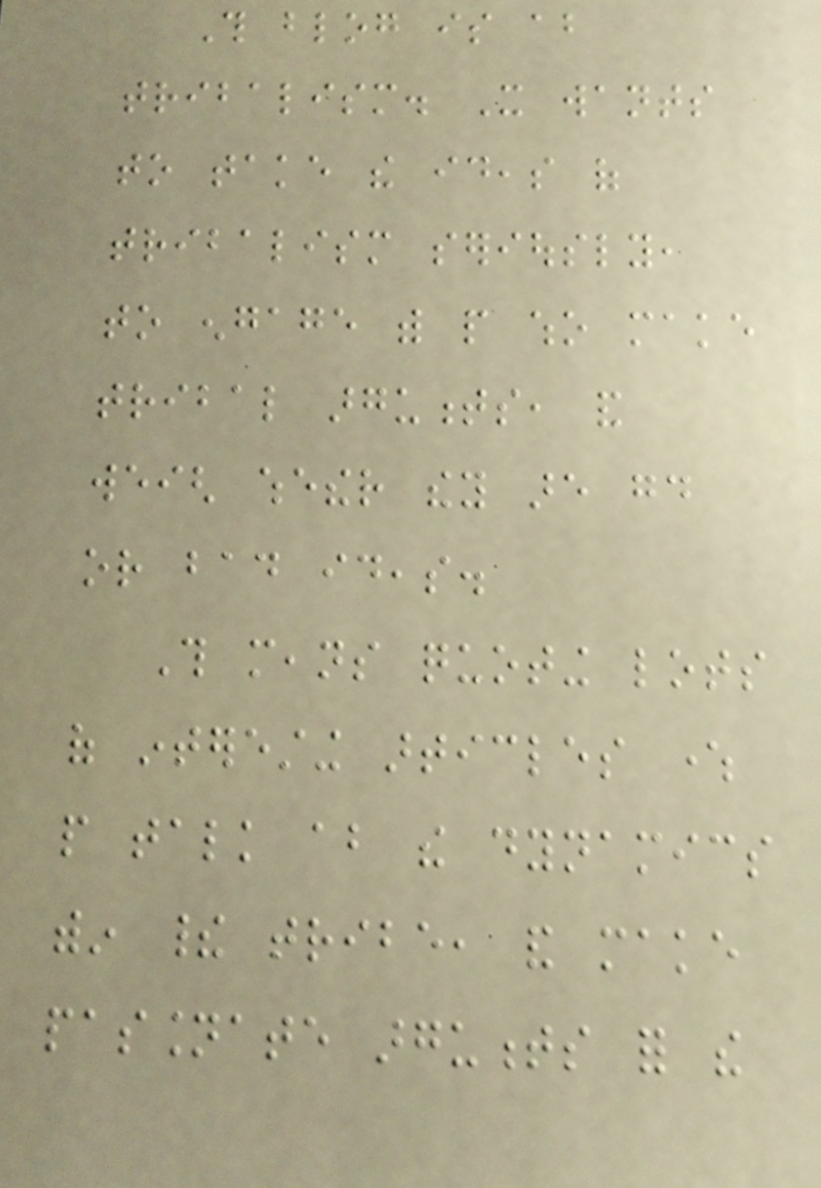This blog is about
tribalism. It wants
to take the ideas of
tribalism seriously,
to engage with people who make
tribal arguments, and
weigh whether they are good
or bad ideas.
This means quoting lots
of interesting articles where
people talk about the dynamics
within their tribe, and make
passionate arguments for the
